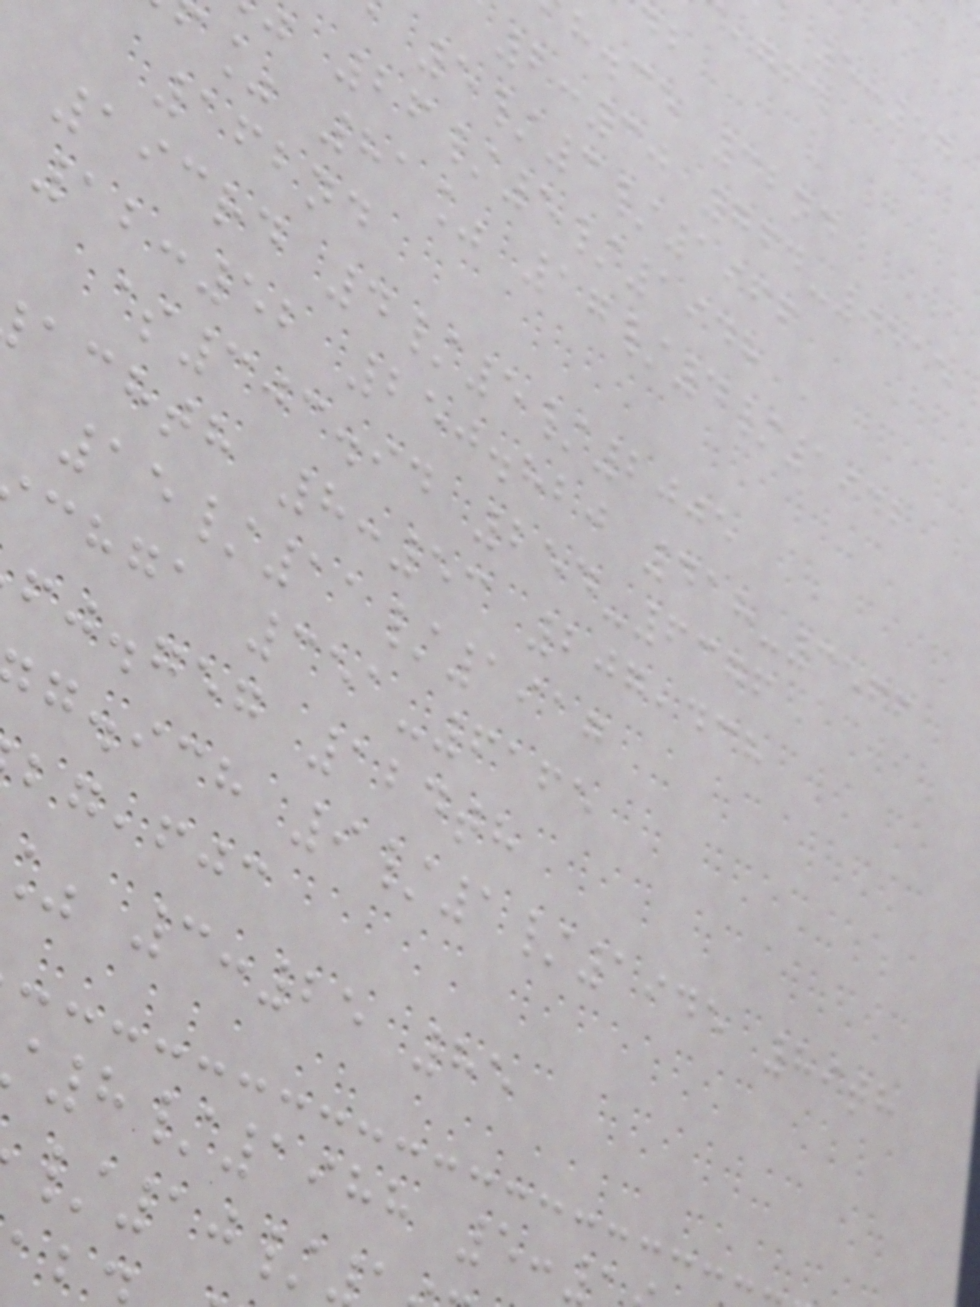h.ce 32nd
2:30 764-9515
5/3/1966
26/5/1948
% 81% 17/4/1942
162nd
193rd 4/5/2005
12:52 250.820 418-3566
$303.94 254-6376
achth 8:53 207,438
15/11/1917
chga 351-6165
fj.geg 124th
g.ich 9/1/1945 89th
,fjc
3:25 85
8/1988 5:
